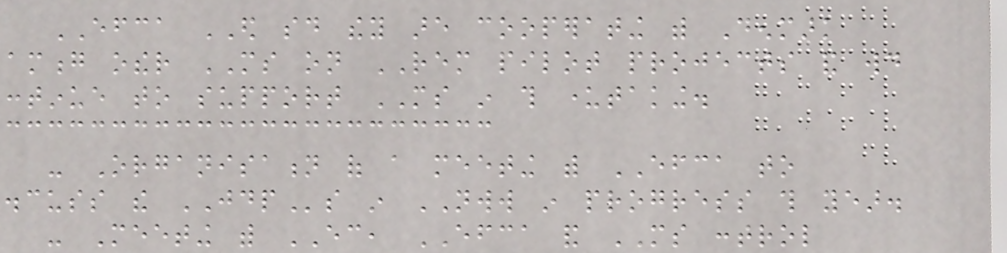EFCA ED said they are cooperating with Denmark
among other MS on REM pilot projects and would
continue to support MS in this undertaking.
- Organisation of a meeting with EFCA to
discuss the JDPs in NWW in progress this year.
- Meeting with EC, EFCA and MS control
